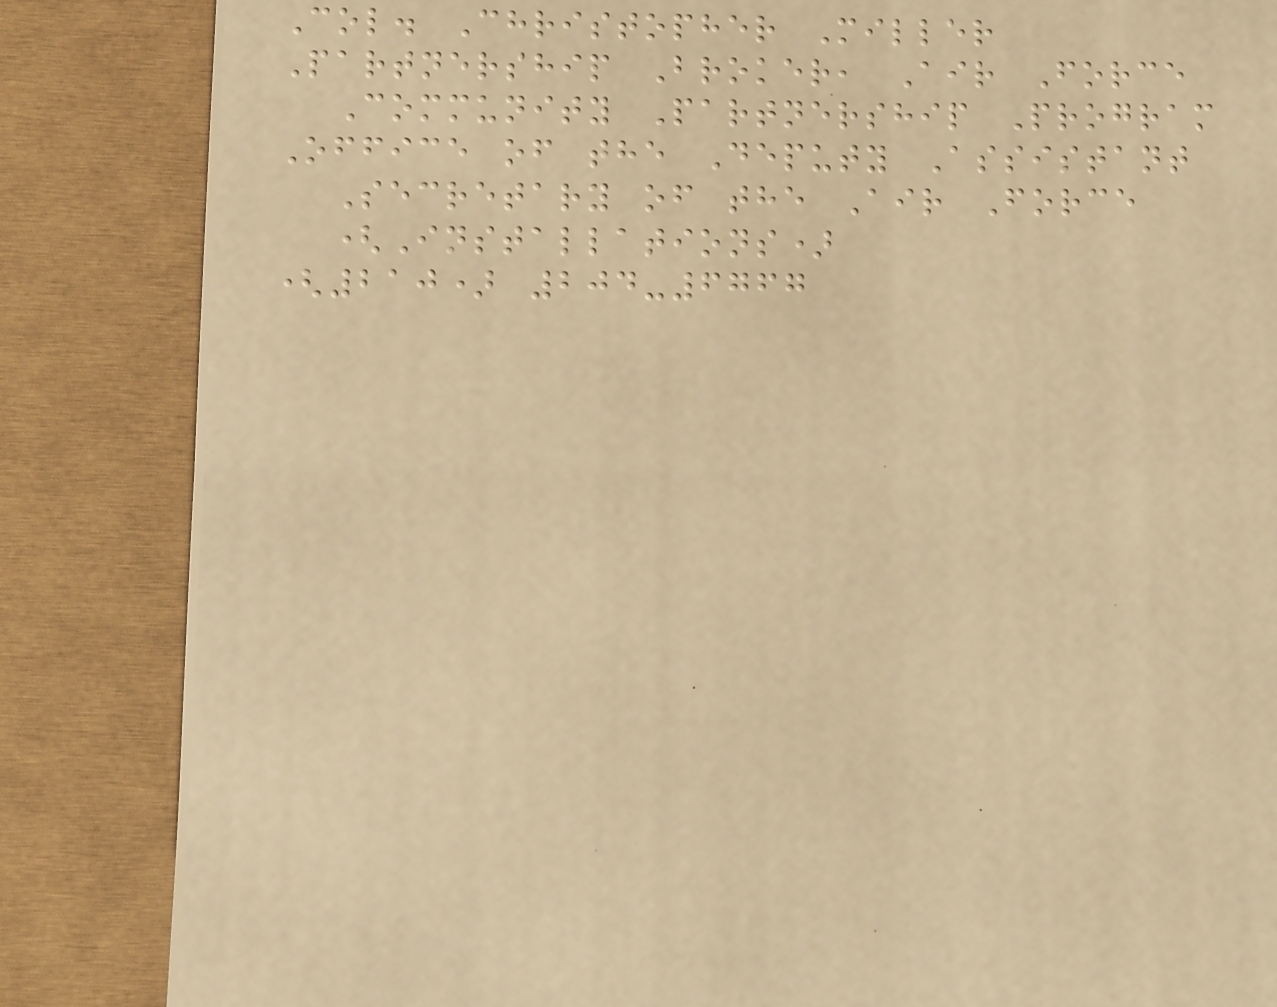Col. Christopher Miller
Partnership Broker, Air Force
Community Partnership Program
Office of the Deputy Assistant
Secretary of the Air Force
(Installations)
(210) 204-6767
